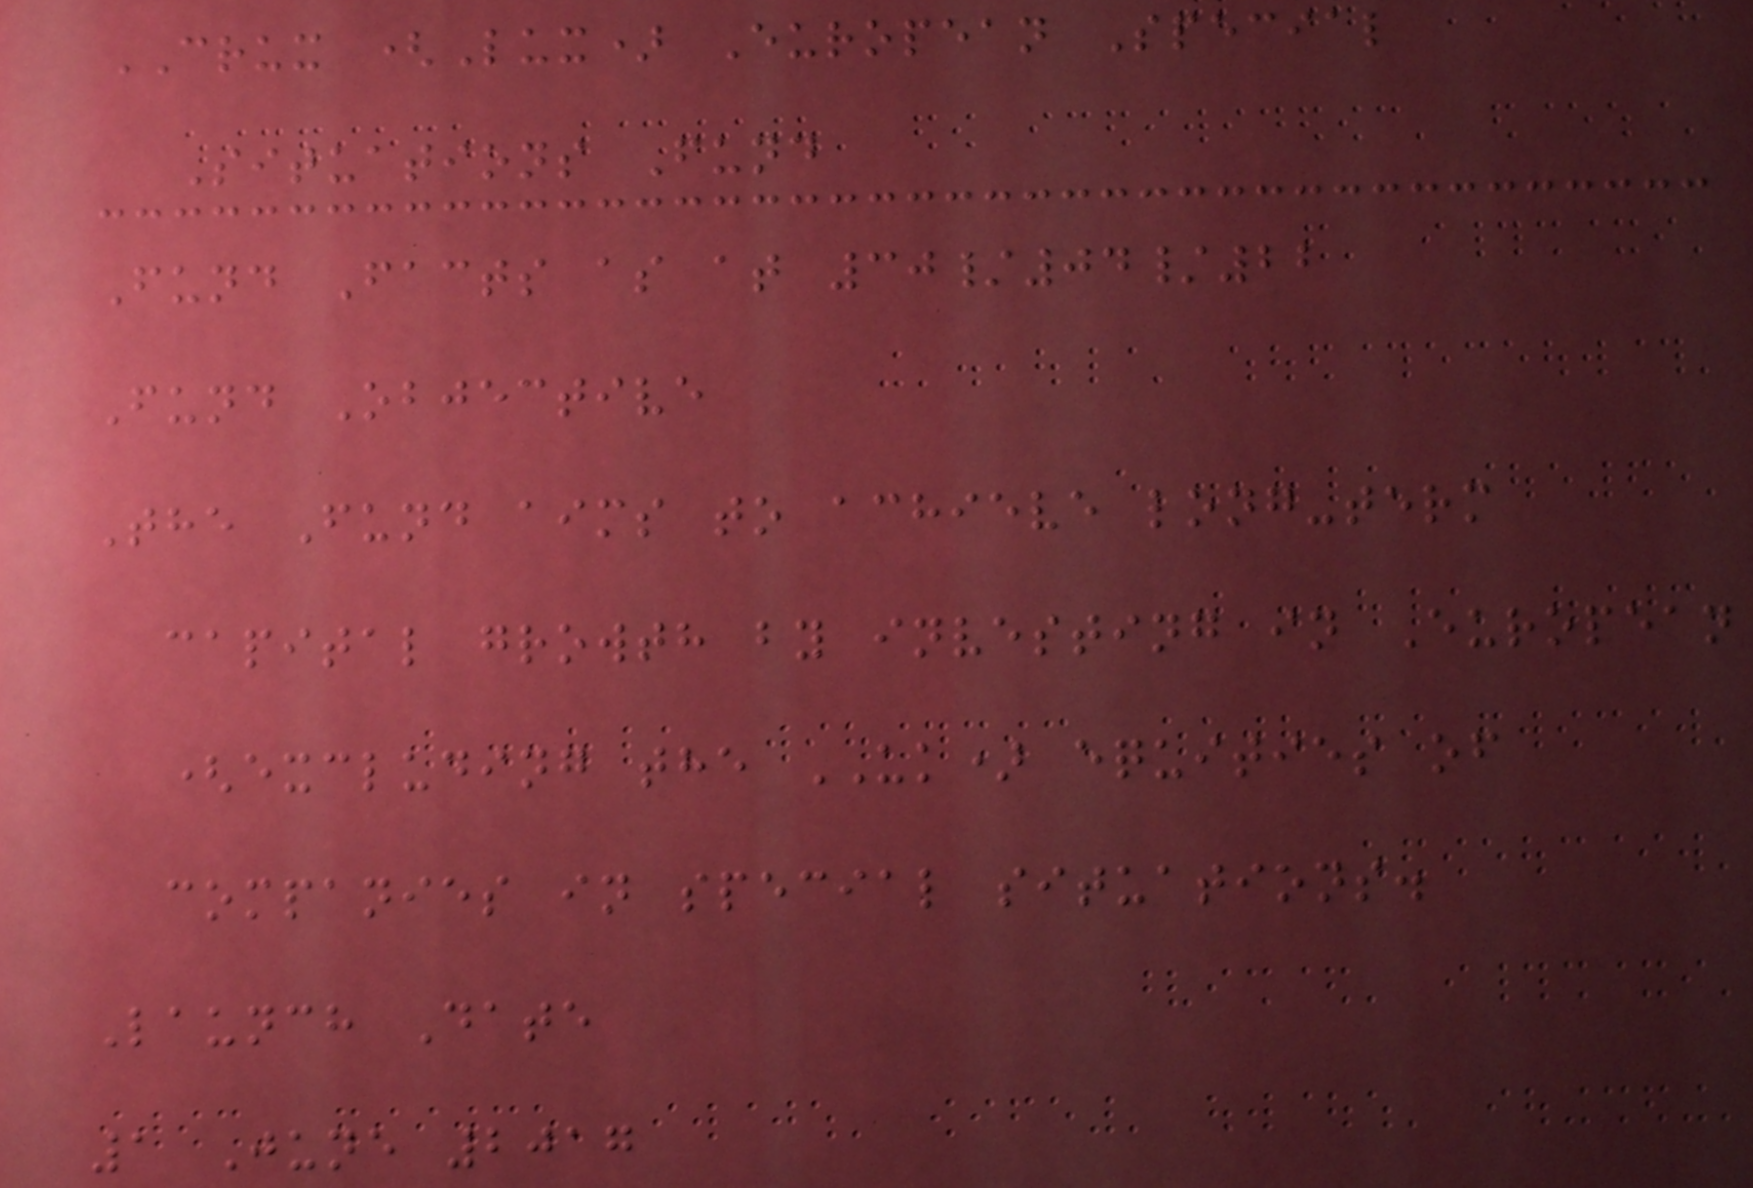CRUX (Lux) European Special
Situations Fund
Fund Facts as at 30/04/22
Fund Objective
The Fund aims to achieve long-term
capital growth by investing in European
(excluding the UK) equities of
companies in special situations.
Launch Date
1 June 2017
